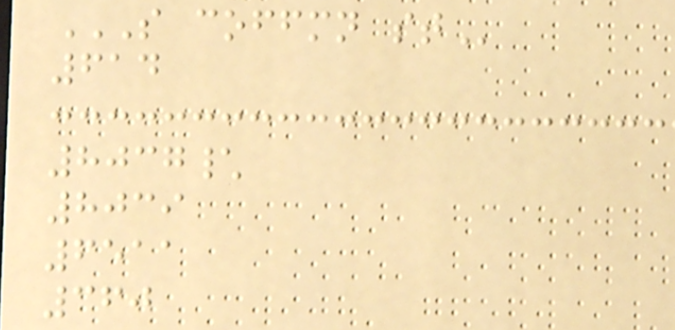S COFFMN ST
614
8037\
8039
6511
360
